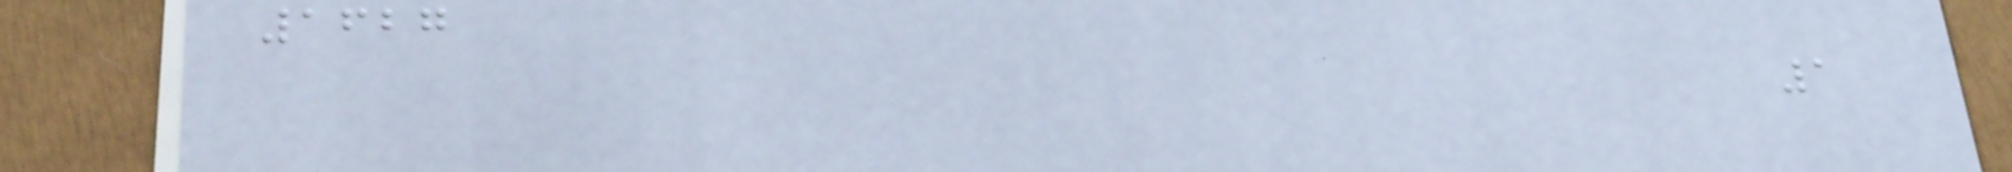1627
1
